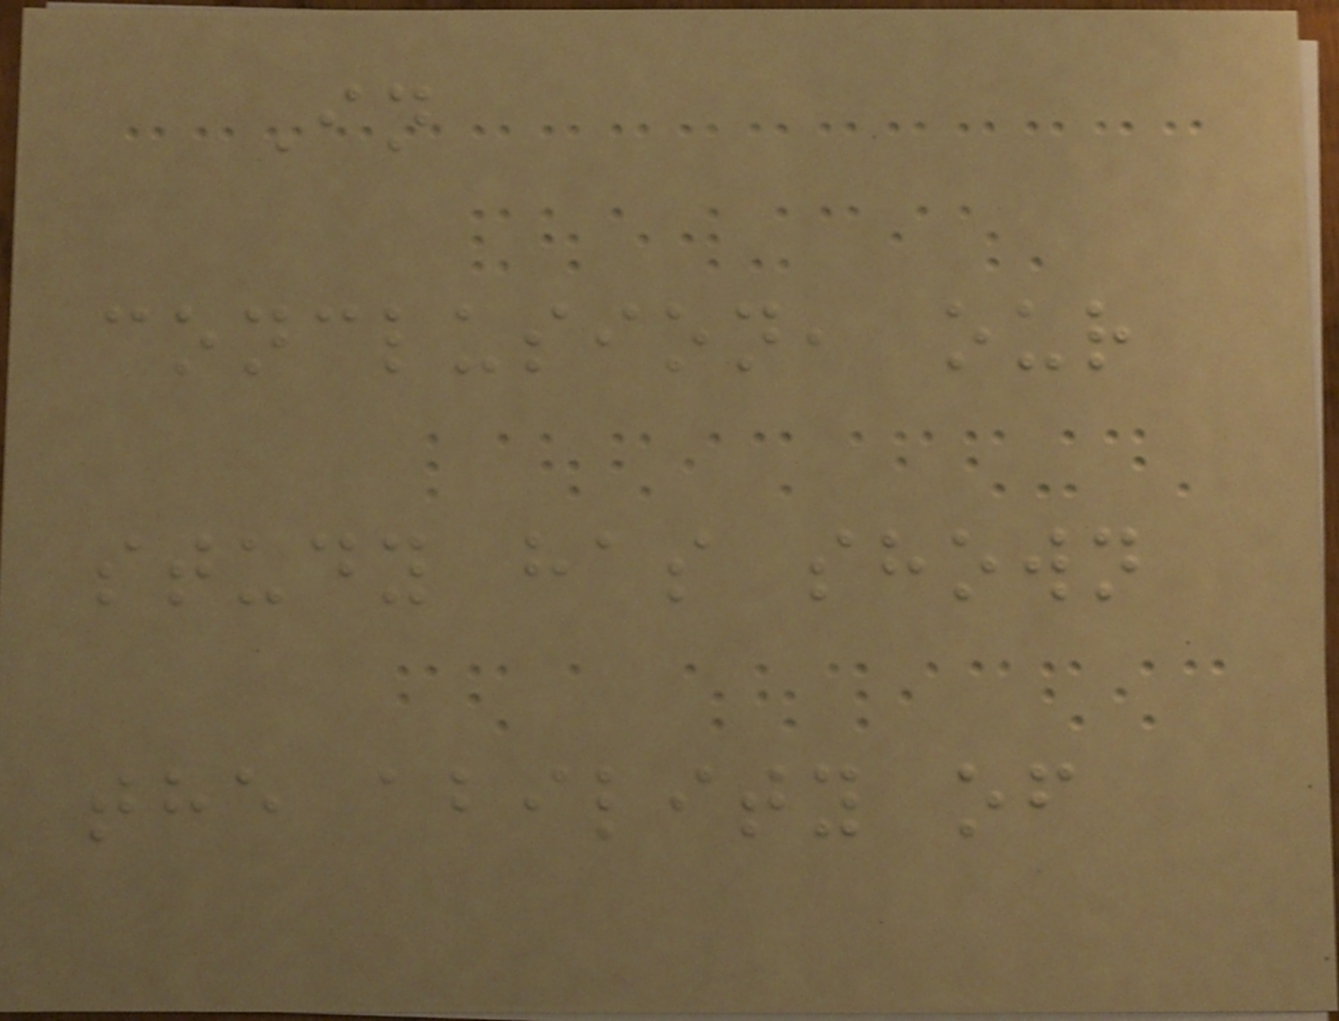In
conclusion, our
study has shown
the ability of
